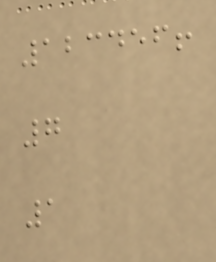123456!
7
1
